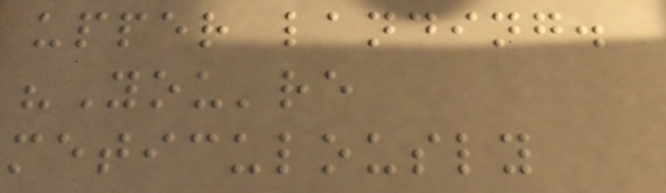upper landing.
"You're
meticulously
